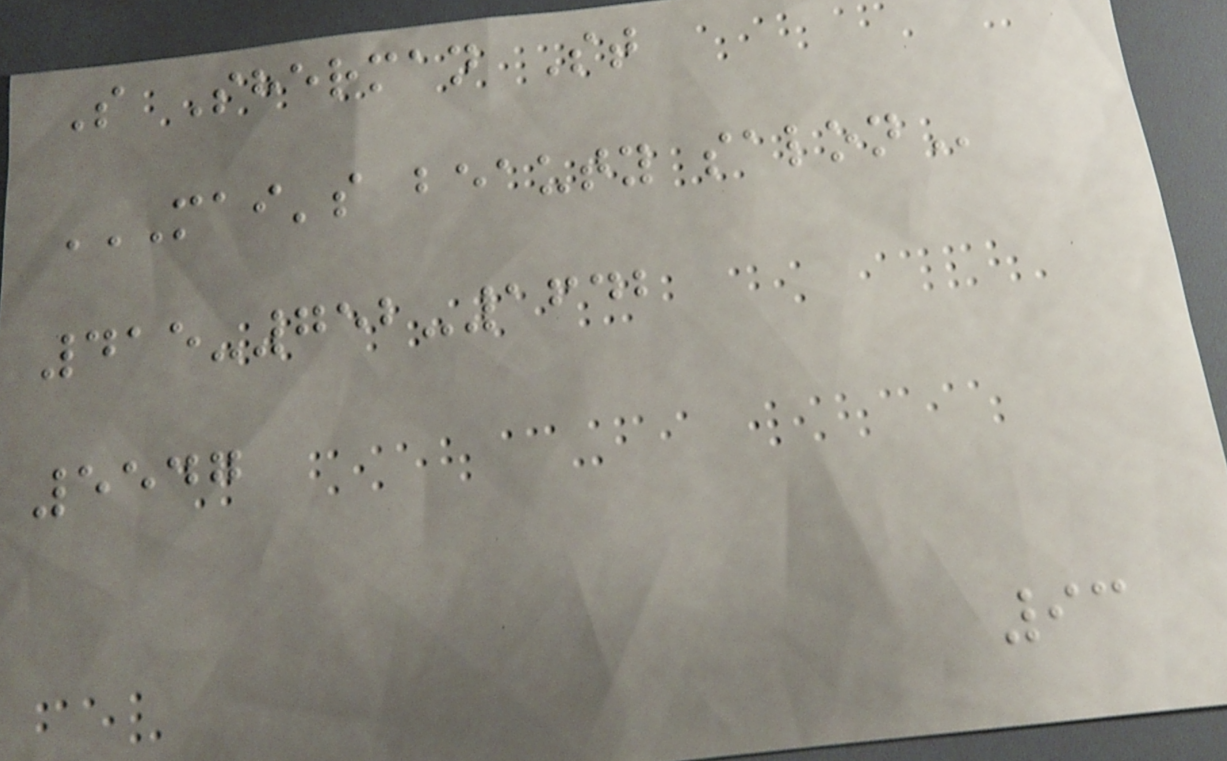S Sherman St
MAI'S BEAUTY SALON
415-752-1642
5547
93
